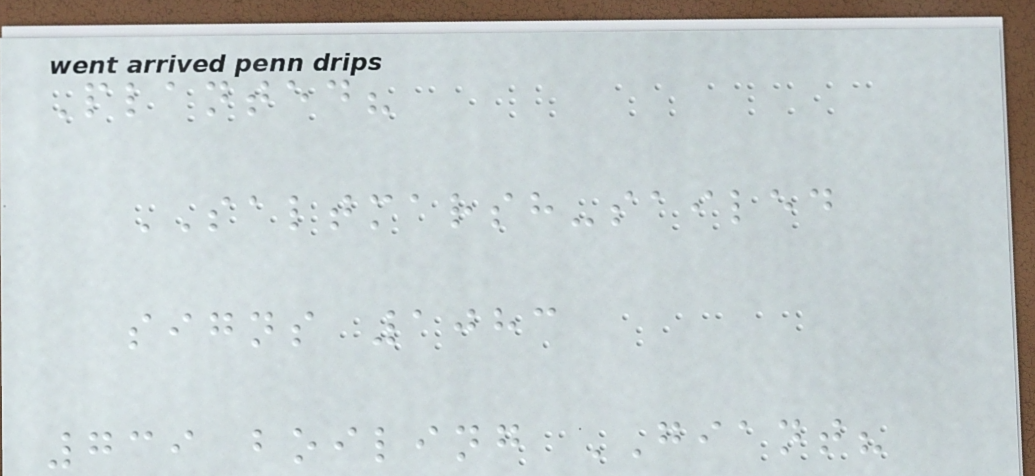Planted?
SALTMARSH-sailed
signs 1083
739 boiling GIANT?
